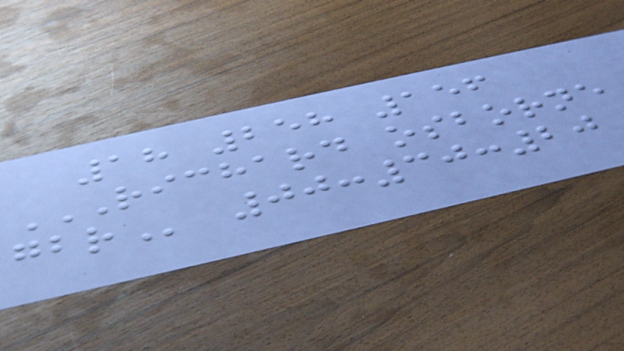18 258 156
RICHARD OSBORNE
GBR 00:30:20
